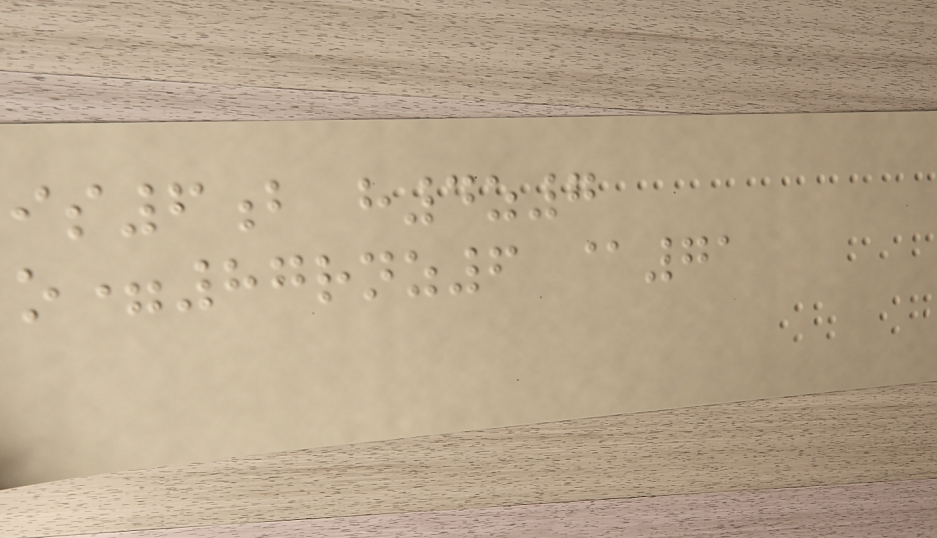is6b h4z7
o=87rnz6 @71
